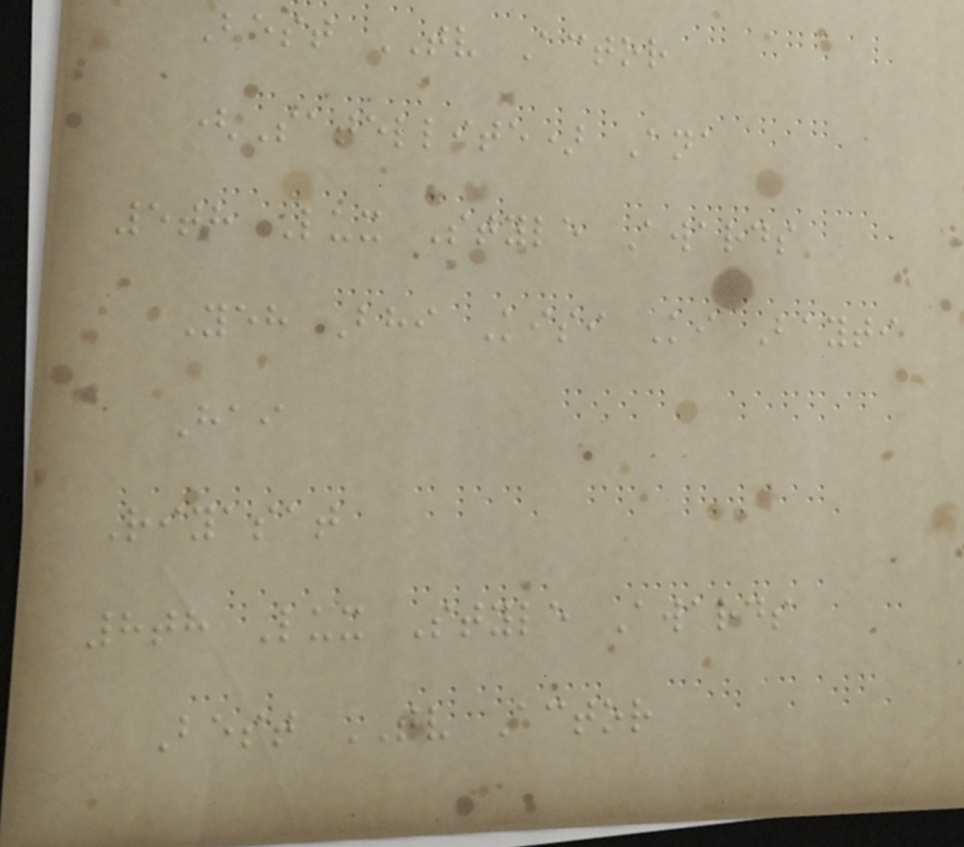Best TV Actor
(Satellite) Ana
5th Lux Style Awards
Yeh Bhi Kisi Ki Bayti
Hai
Riyasat
8th Lux Style Awards
Best TV Actor
